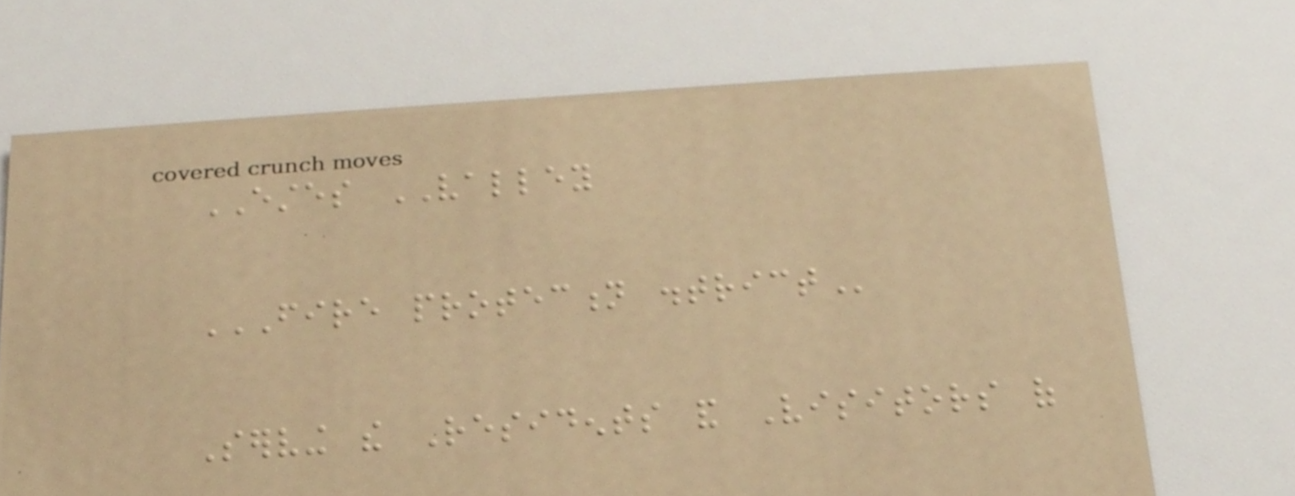ESTES VALLEY
FIRE PROTECTION DISTRICT
Serving the Residents and Visitors of
